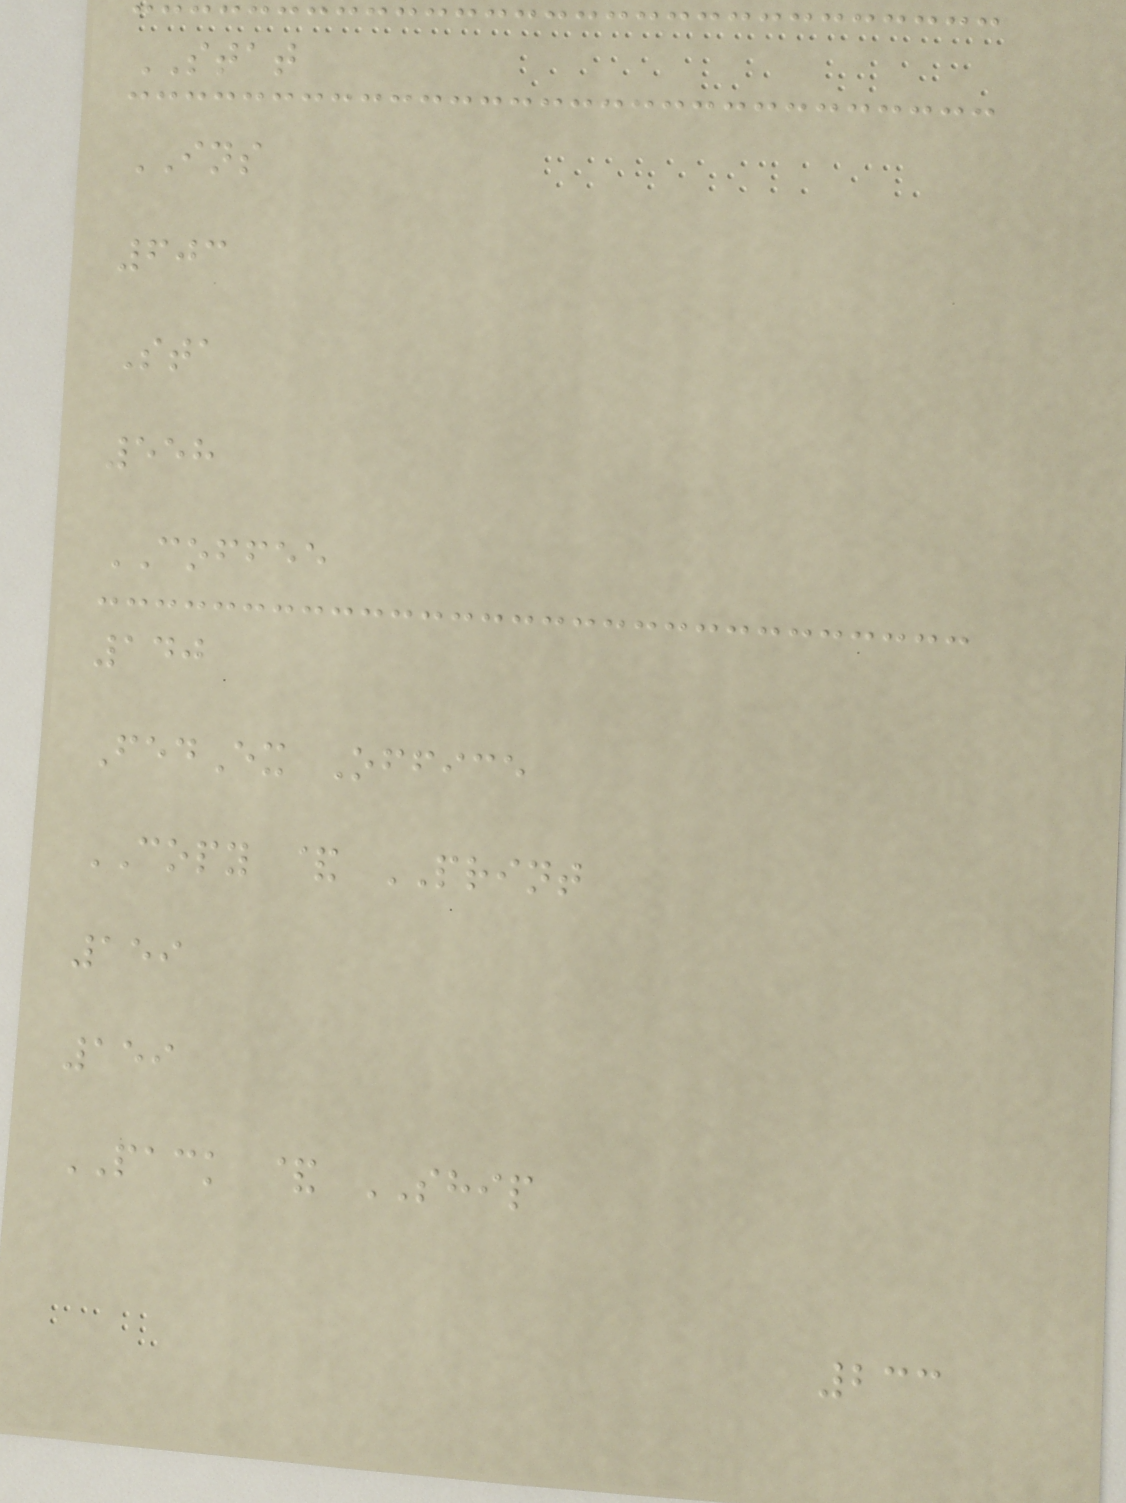STAT
INS
603
Sta
558
COFFEE
140
FedEx Office
COPY & PRINT
159
159
PACK & SHIP
233
